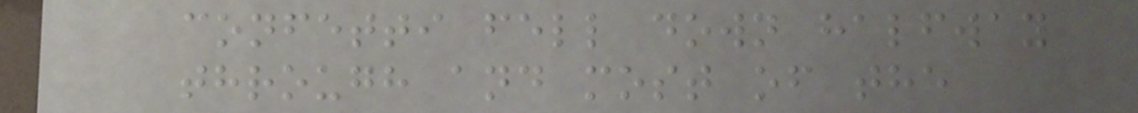confetti fell down halfway
through and most of the
